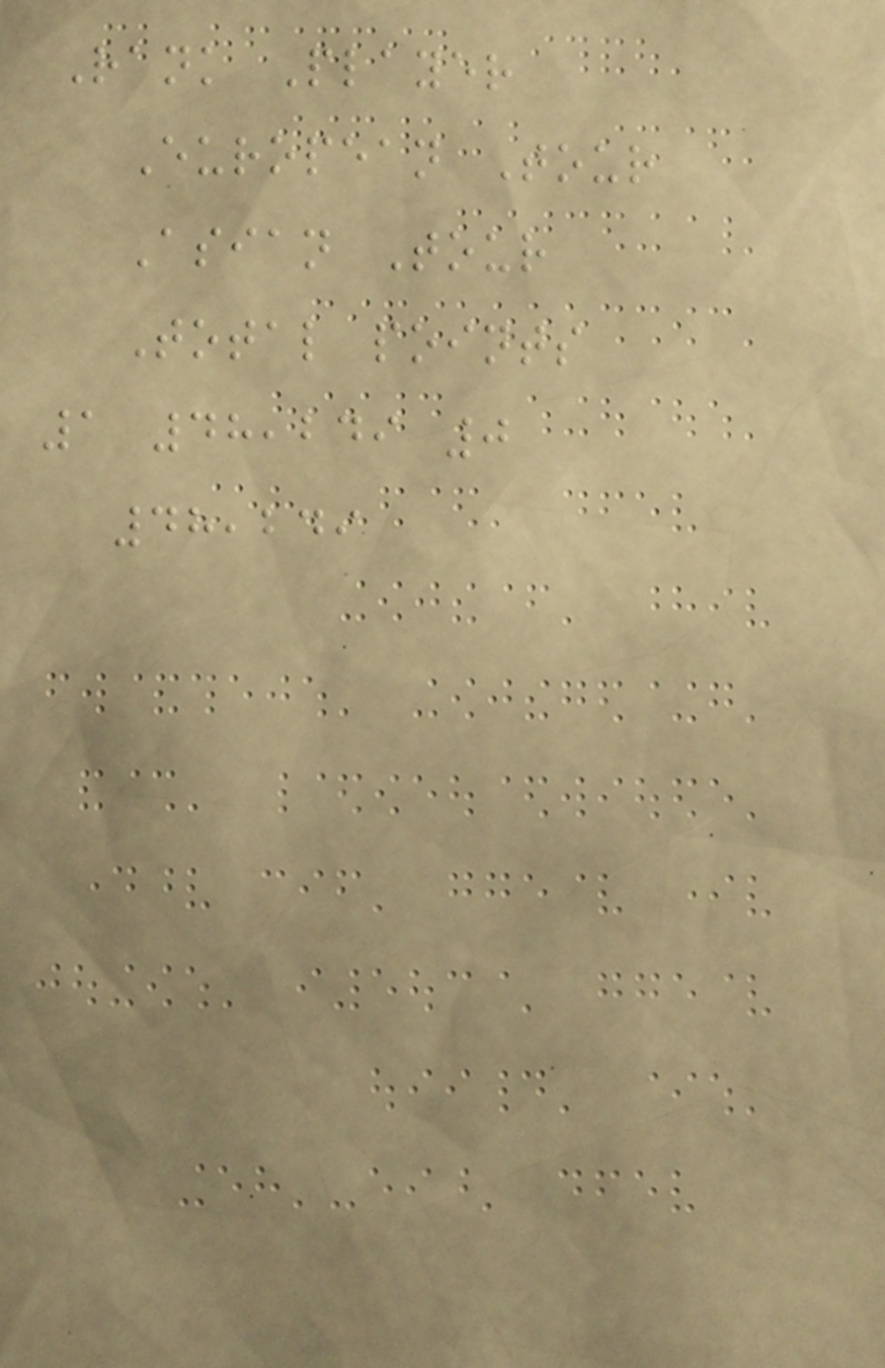Rank Player
European Tour
Asian Tour
Total points
1 48,249 0
48,249
